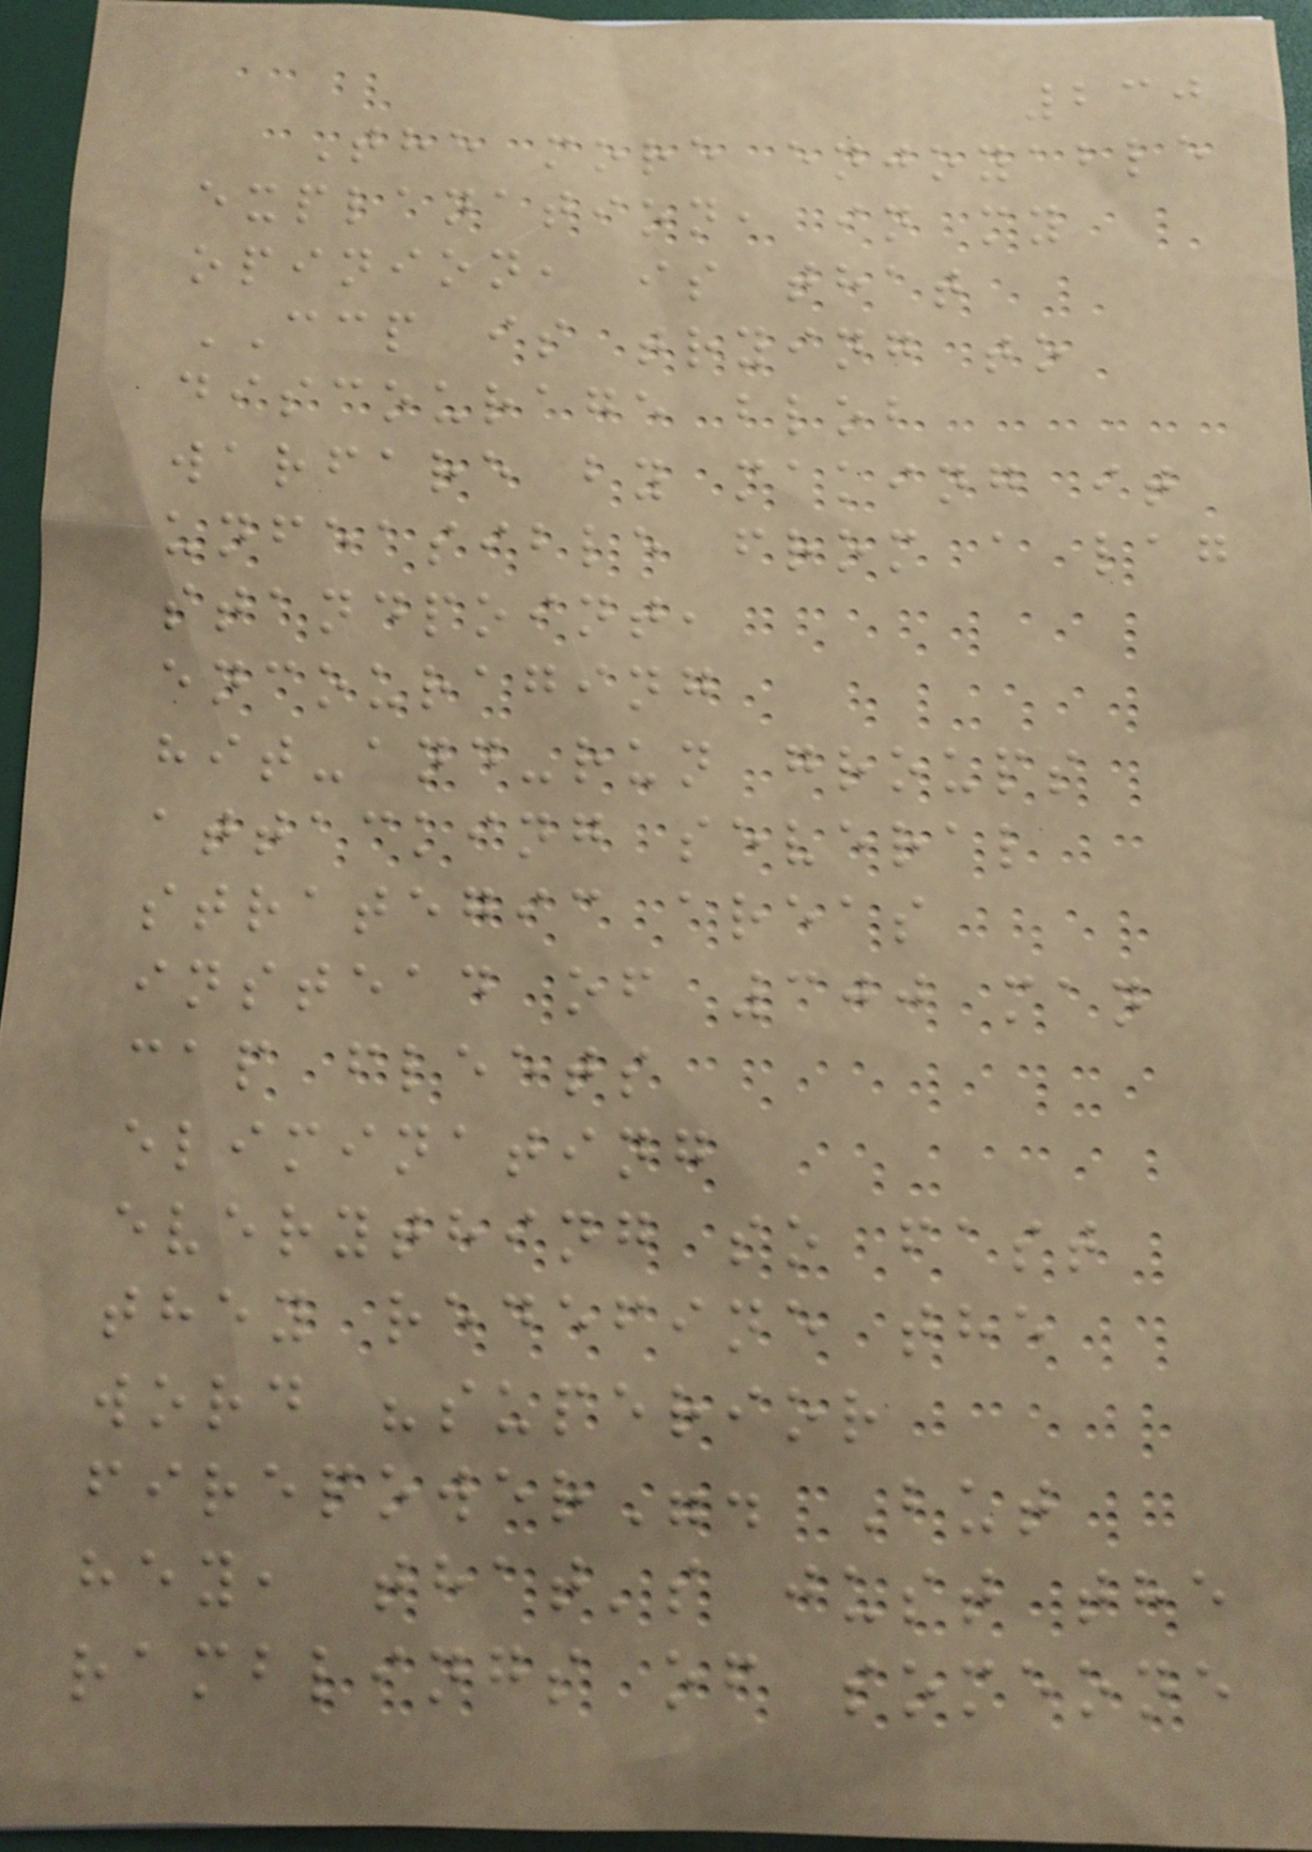230
The more enjoyable
explanation, in my
opinion, is that
CCP is trying to
discourage blob
warfare by making it
unfeasible from a lag
standpoint,
encouraging
hit-and-run groups
attacking several
strategic areas
instead of 300 man
cap fleets
eliminating
everything so fast
they redefine the
word "superior
firepower". But
hey, that's just the
ramblings of someone
